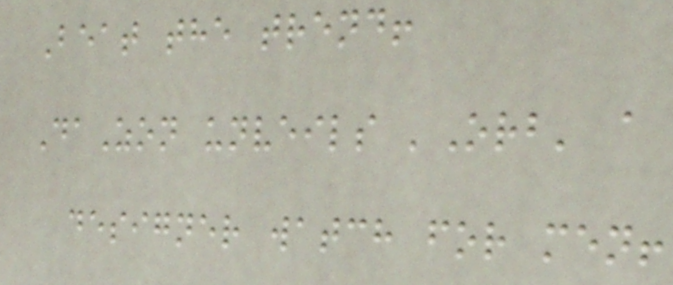Beat the trend!
DaZon unveils 'Orb' a
designer watch for men!
